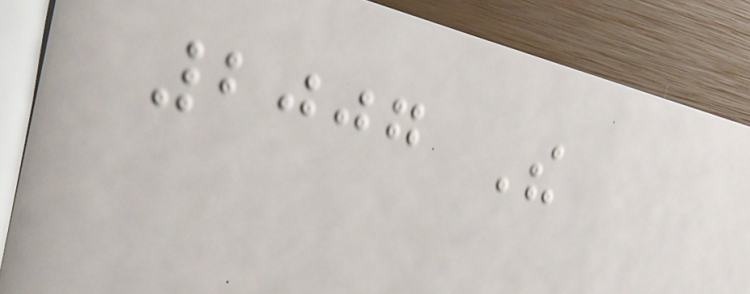2007 The
